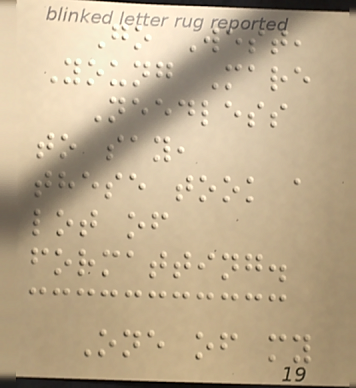Go West,
Young Mare
Needless
to say,
these took a
lot of
formatting.
One of my
